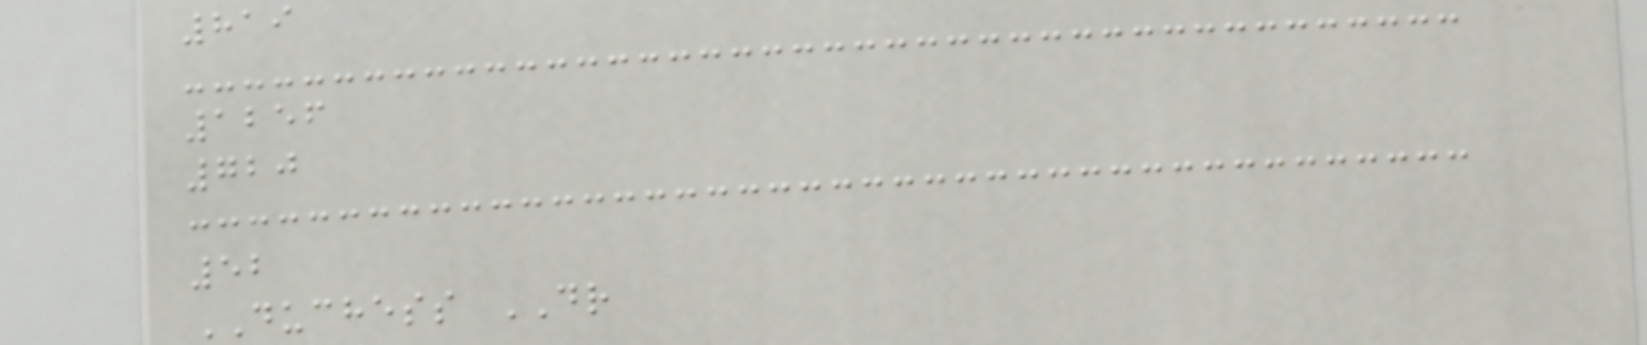819
1256
720
52
DUCHESS DR
